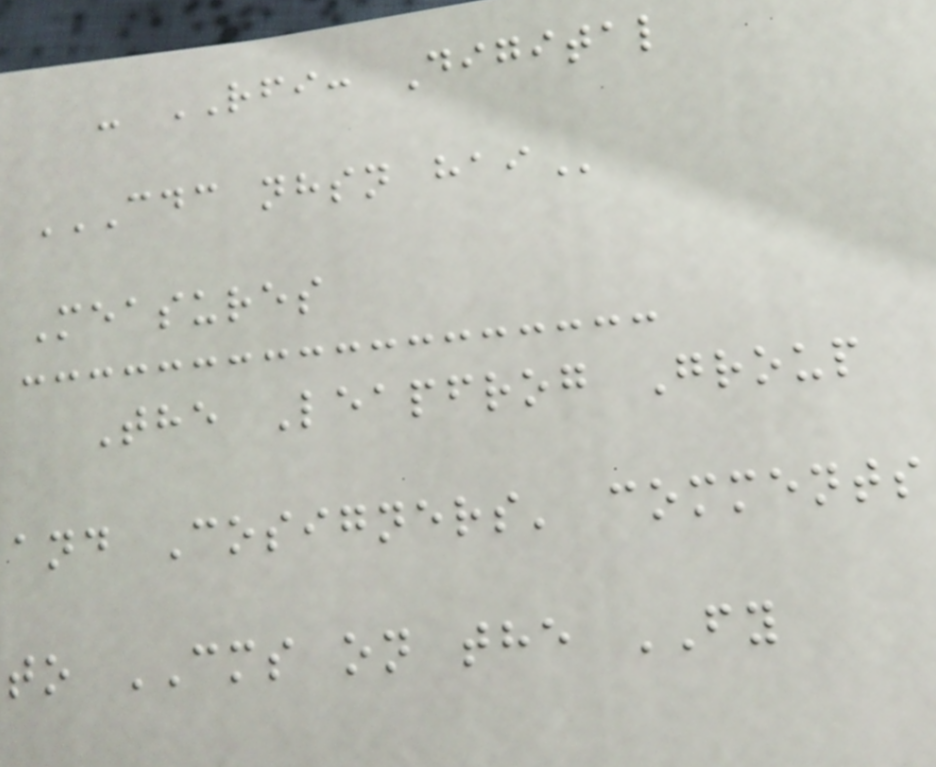- RFI: Digital
CDC NHSN HAI
Measures
The Leapfrog Group
and Cosigners' comments
to CMS on the FY
